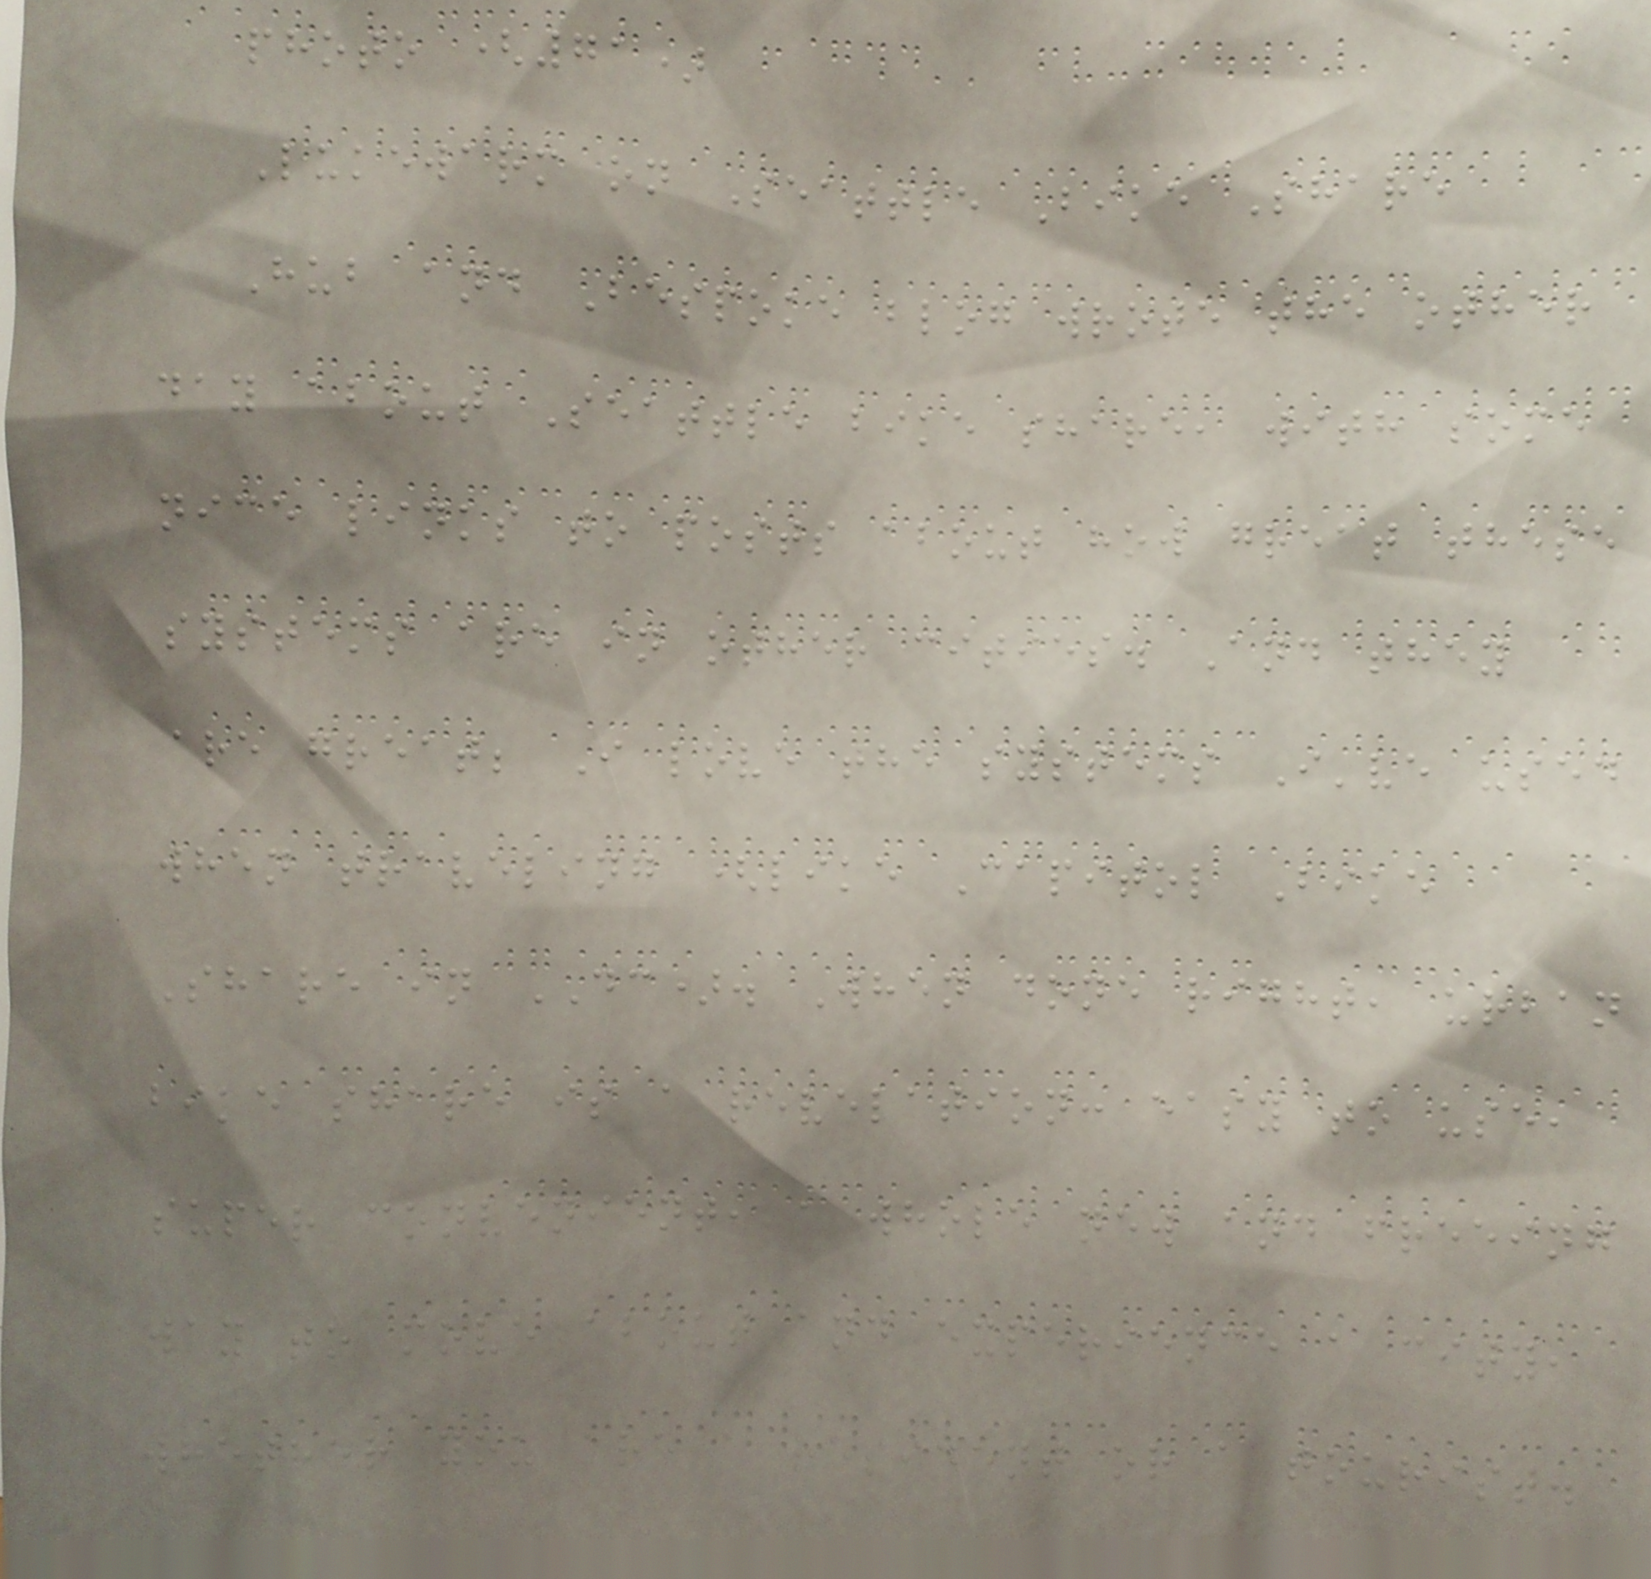photo (71)
Lukewarm on Seattle Bike Share
Hub and Bespoke blog wrote the other
day about Seattle bike share, with some
nice links to posts about how great these
systems are in other cities. And they
are great; I love the systems I've used
when traveling (like Capitol Bike
Share in DC). When done right, urban
bike share is a revelation: easy to use,
super convenient, a whole new and freeing
way to move about and experience a city,
whether you are a resident or a tourist.
